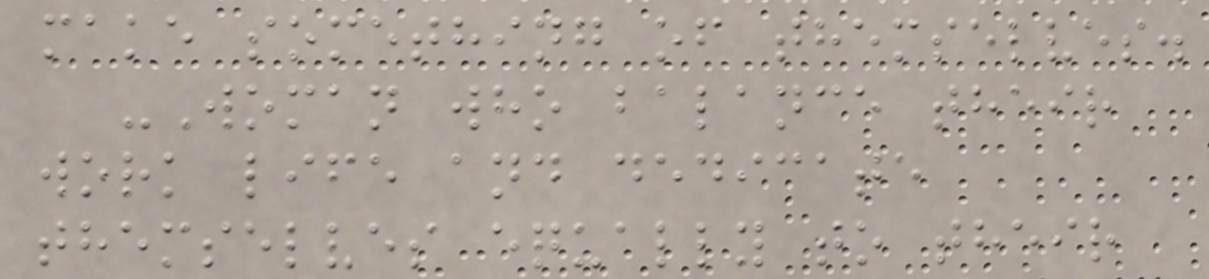make something of themselves.
-Woman who balance their
work life and dedicate
themselves equally to their
